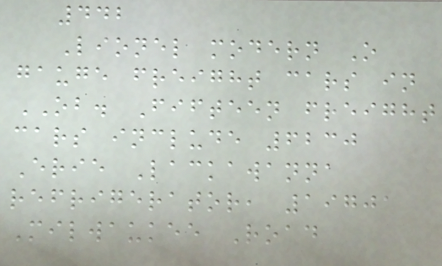442
Lionel modern O
gauge freight cars in
OB. Fifteen freight
cars include 6230
Erie Lackawanna
refrigerator, 19701
Milwaukee Road
